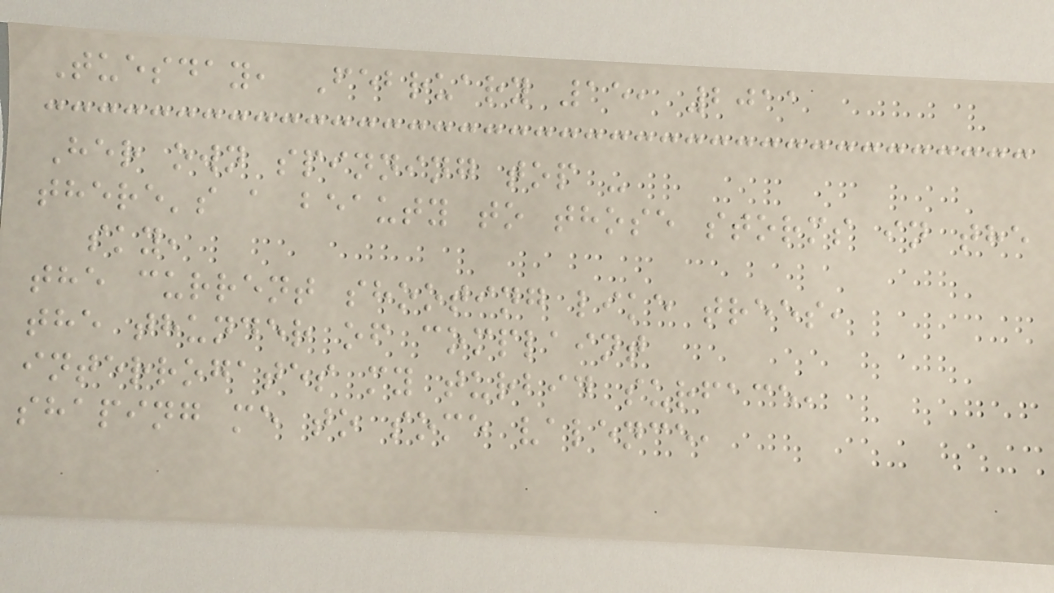Tuesday, February 15, 2011
Her own spinning top -
there's a beauty to those storms in the
sky,
the current shooting like trees,
the thunder of complaint
interrogates my turbid surface,
shaping me to some valence,
